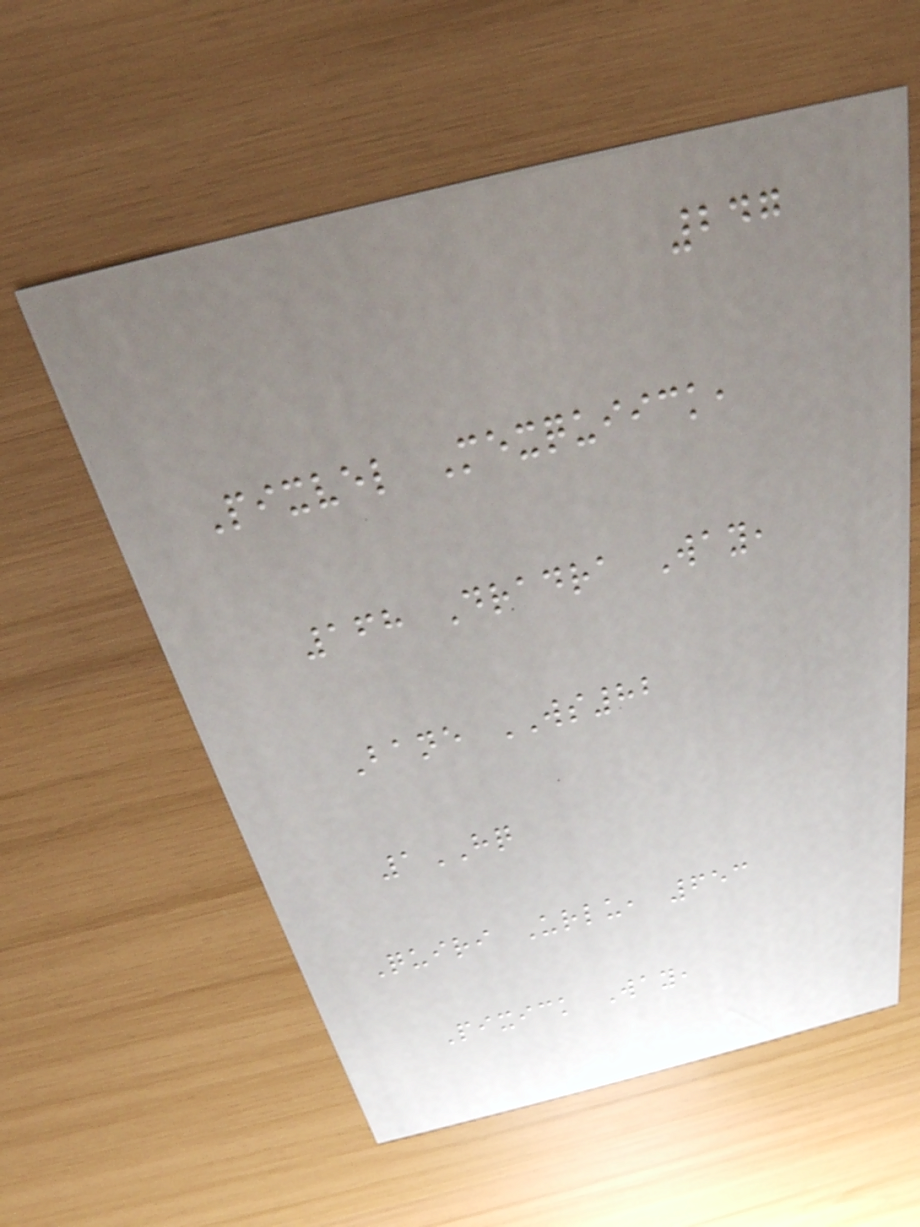247
Pixvel Mexquiick,
168 Dradra Way,
Bane WS82
1HQ
Quiri Urlu, 653
Pixick Way,
